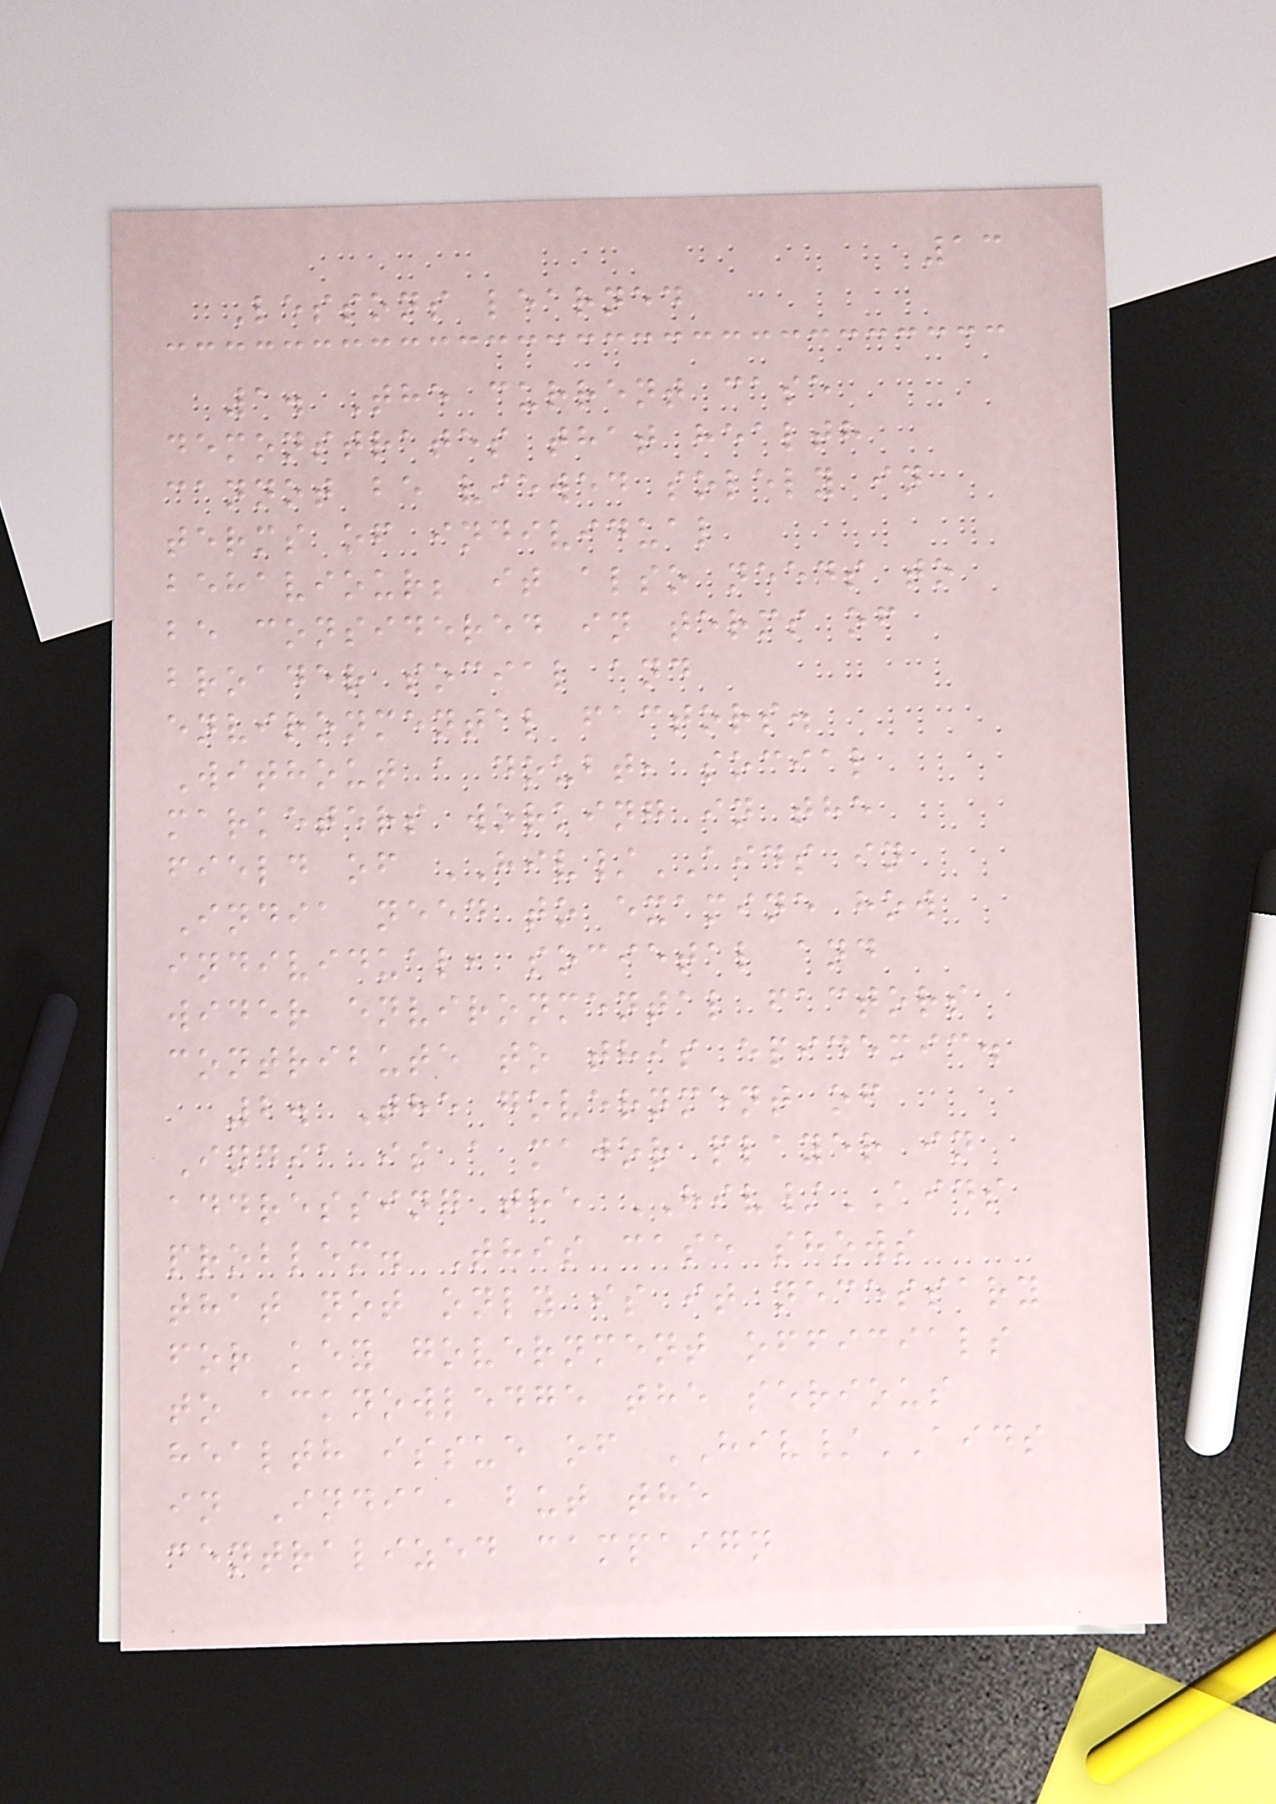13
Lessons learned
1. The current case
demonstrates that health
cannot be viewed solely in
terms of individual
behaviour; it also needs to
be considered in terms of
broader social and
environmental factors.
Without a doubt, social
marketers working in the
field of HIV/AIDS in
India need to examine how
individual, societal and
wider environmental factors
contribute to this epidemic.
2. The government of
India is a major player in
addressing the HIV/AIDS
problem. This case shows
that not only is it necessary
for key government officials
to acknowledge the serious
health issue of HIV/AIDS
in India, but the
centralized campaign
